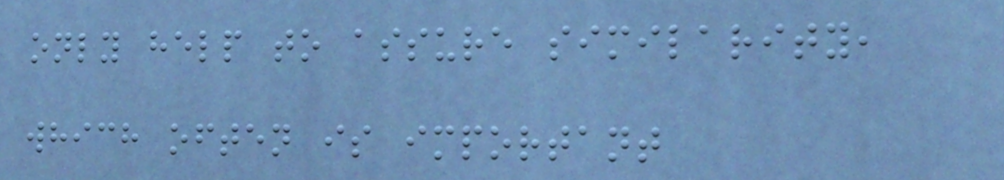only help to assure similarity,
which often is important
